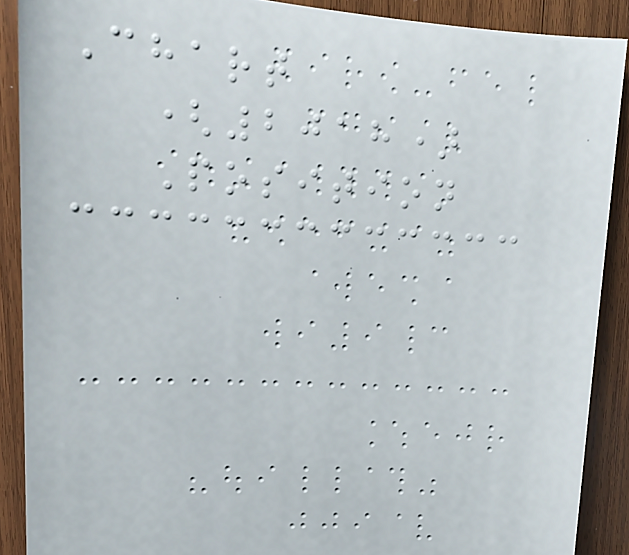Chart
(2018)
Position
